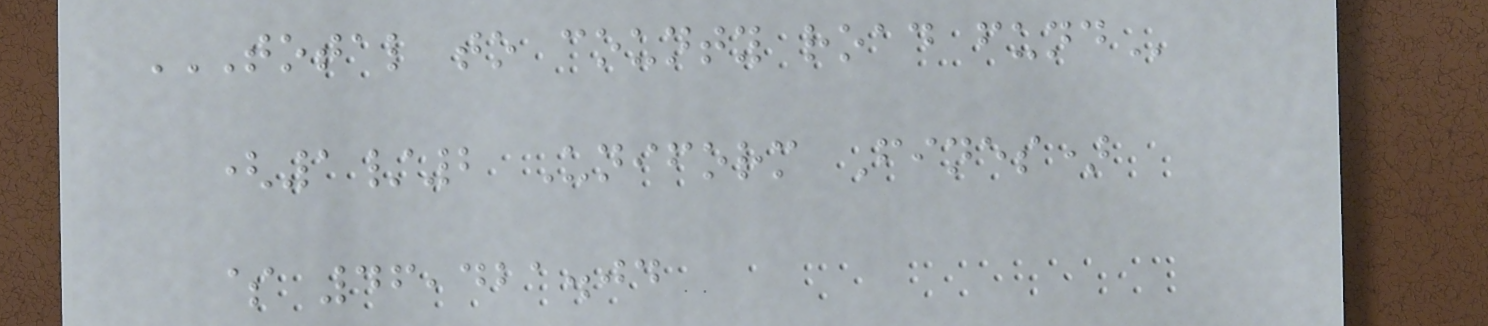TOTAL TO COUNTY ROAD FUND
(1/2 Uniform Fines)
$ 46,421.04
